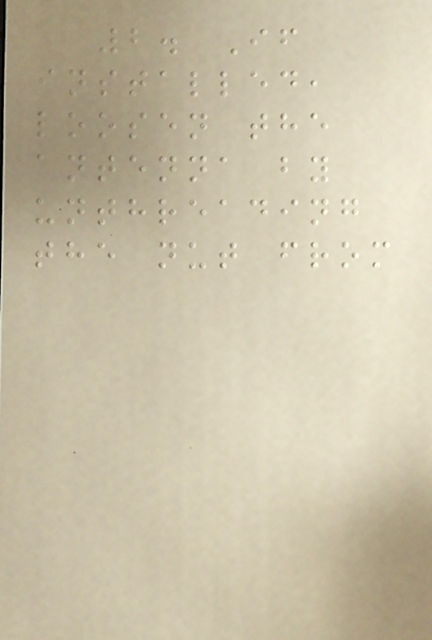2. If
installed,
loosen the
antenna by
unthreading
the nut from
